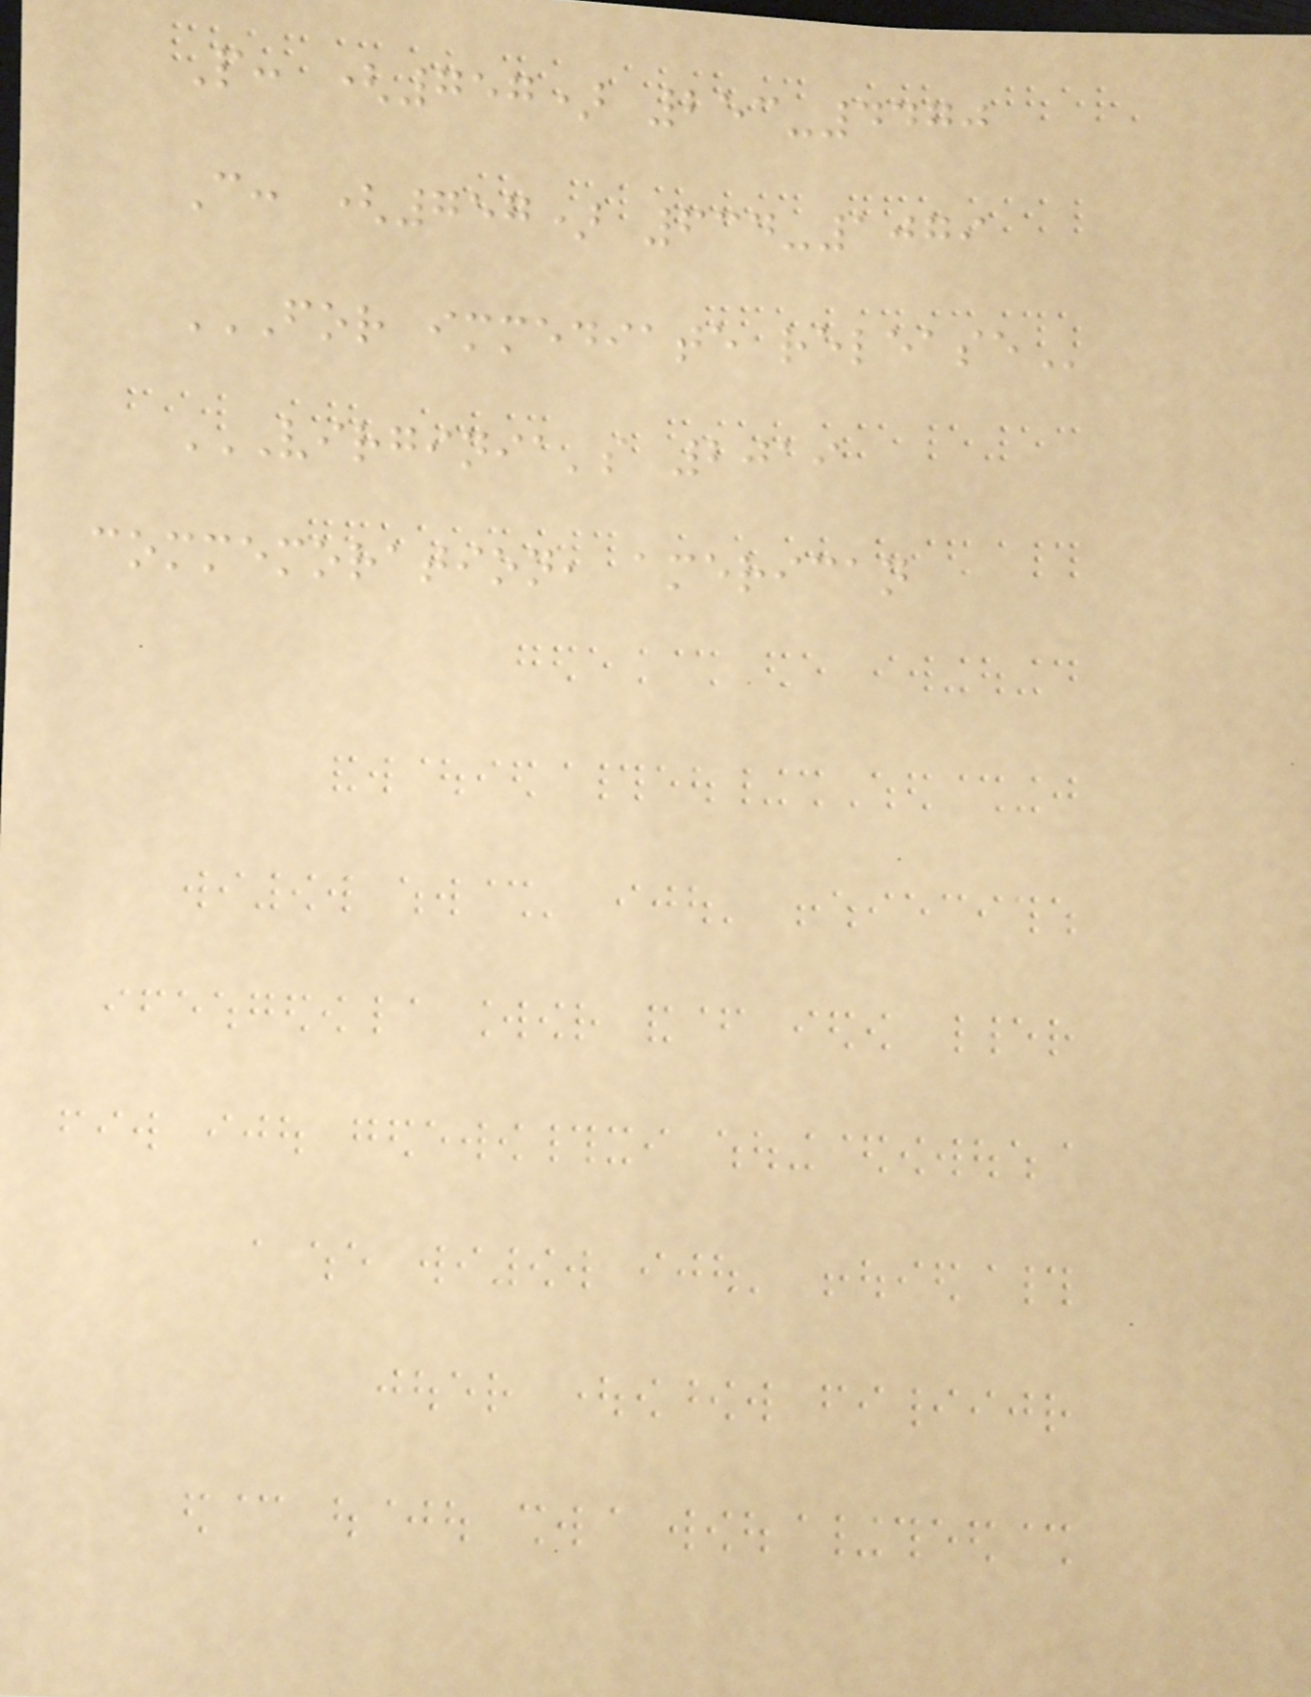P: (757) 253-4470
C: (757) 634-1079
FOR IMMEDIATE RELEASE
VIRGINIA'S 2019
COMMEMORATION, AMERICAN
